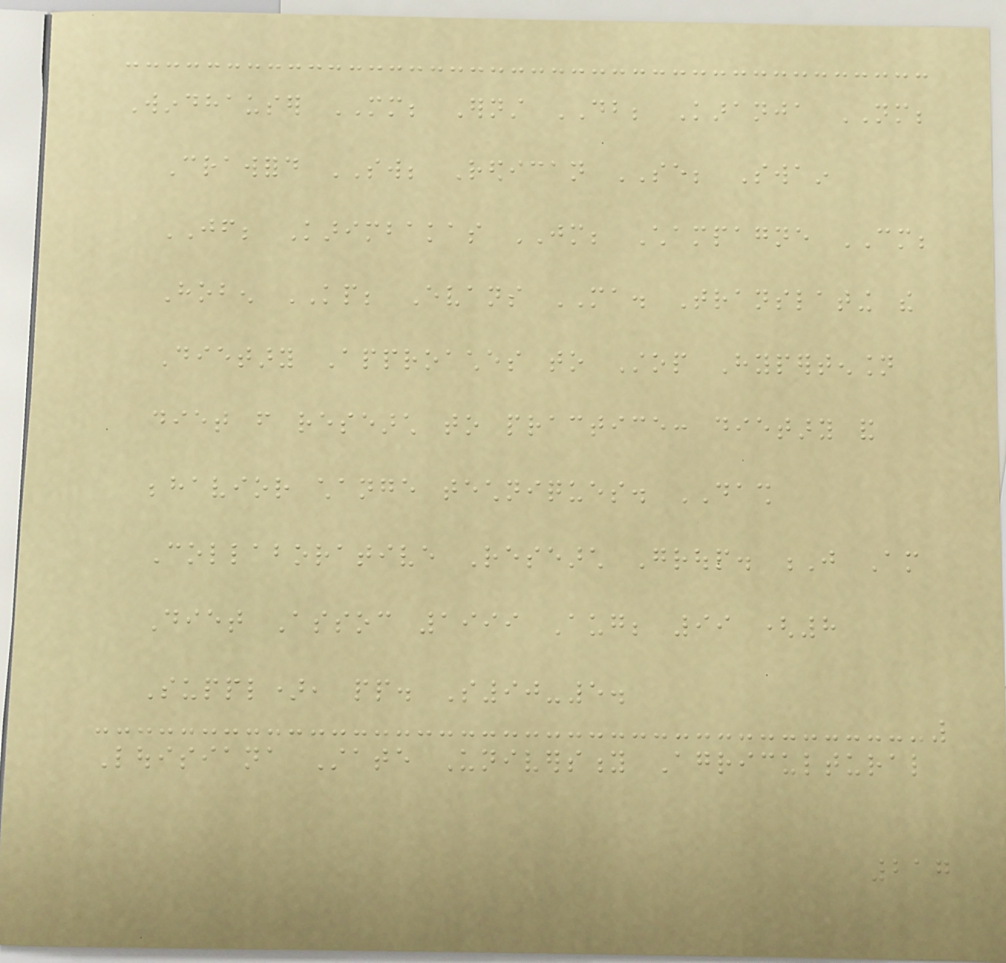Windhauser MM; Ernst DB; Karanja NM;
Crawford SW; Redican SE; Swain
JF; Karimbakas JM; Champagne CM;
Hoben KP; Evans MA. Translating the
Dietary Approaches to Stop Hypertension
diet from research to practice: dietary and
behavior change techniques. DASH
Collaborative Research Group. J Am
Diet Assoc 1999 Aug; 99 (8
Suppl), pp. S90-5.
Louisiana State University Agricultural
217
